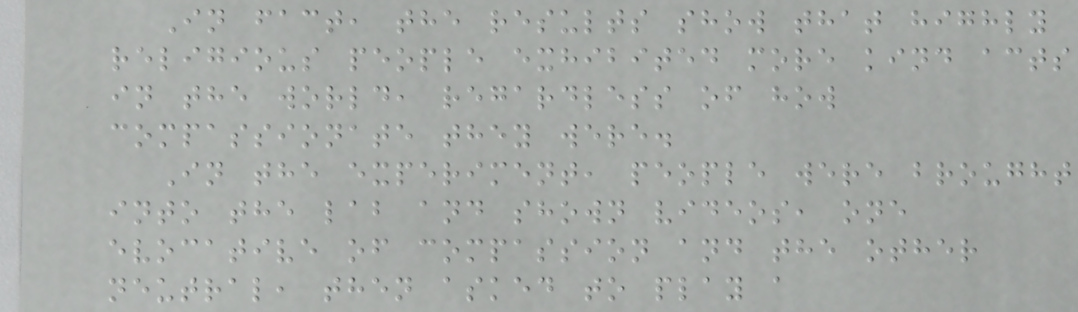In fact, the results show that highly
religious people exhibited more kind acts
in the world, regardless of how
compassionate they were.
In the experiment, people were brought
into the lab and shown videos, one
evocative of compassion and the other
neutral, then asked to play a
